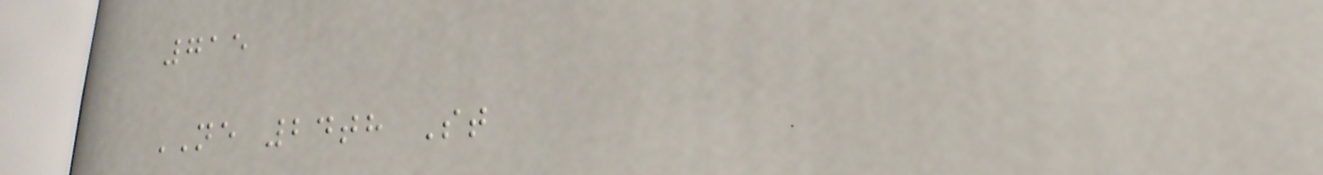715
NE 24th St
